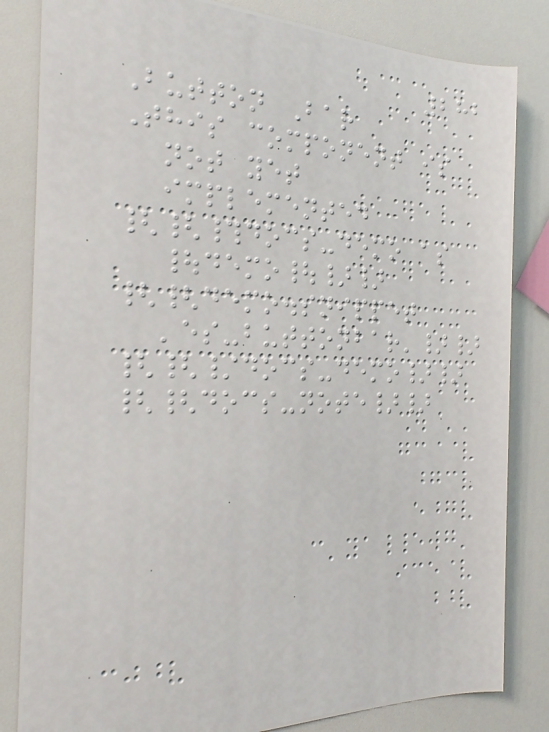282
Button Bar
This component is
not yet
implemented
{{#docs-demo as
|demo|}}
{{demo.snippet
'es-buttonbar'}}
{{/docs-demo}}
{{docs-note}}
